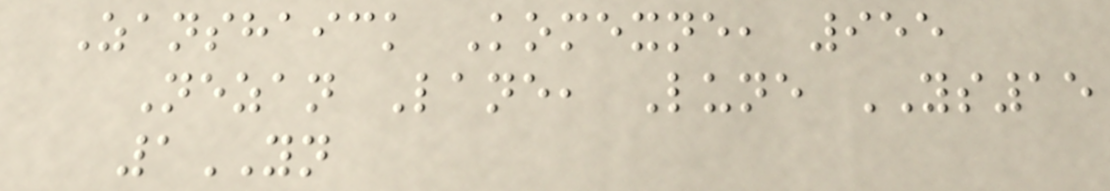Zanshaick Komexne, 955
Nezan Lane, Lune YS15
1YN
